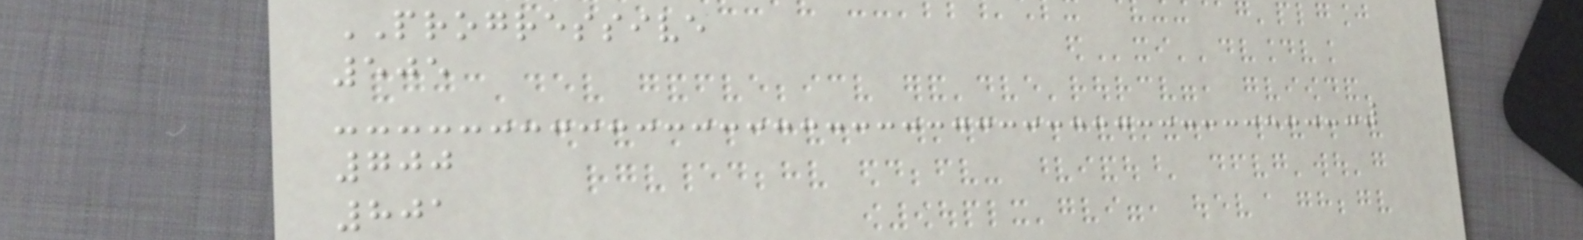PROGRESSIVE
505
700
801
